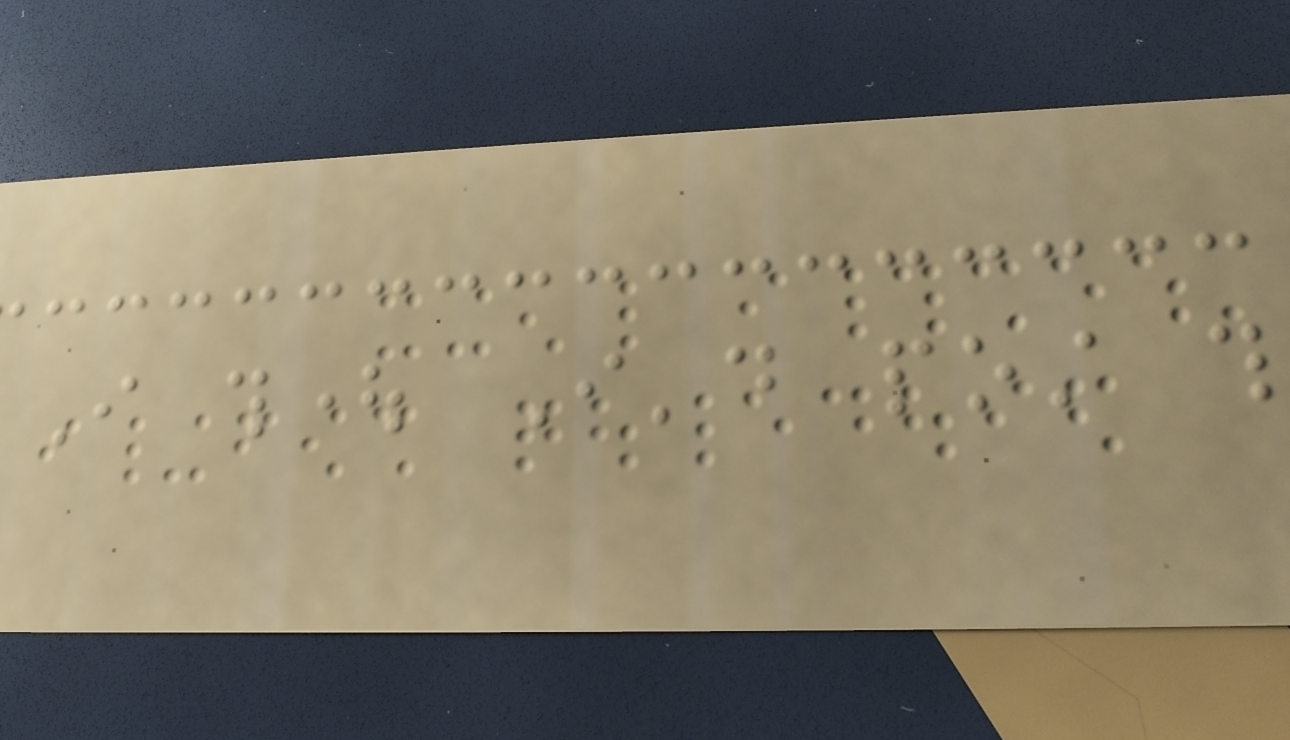I thought I'd post this
